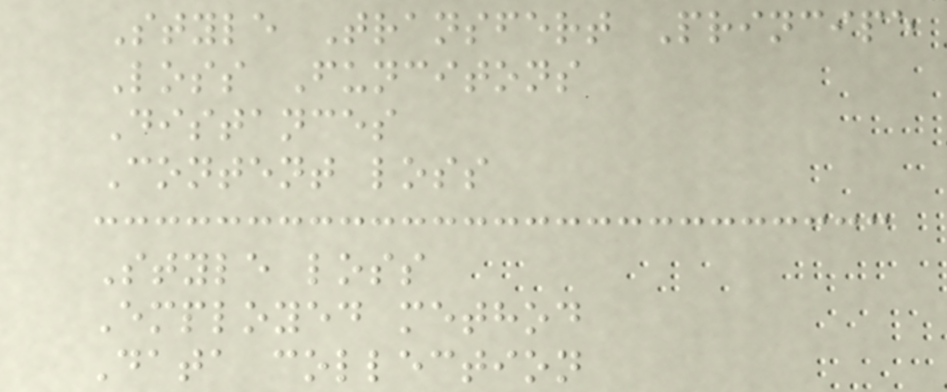Style Transfert Principe
Loss Funcitons
Distances
Content loss
Style loss
Employed method
Data collection
